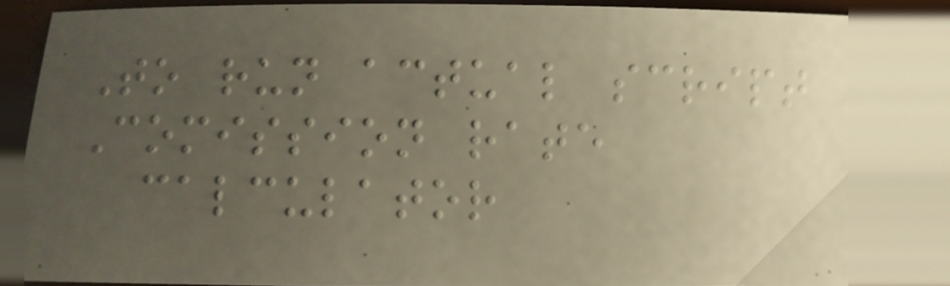To run actual script
Comission rate
calculator
